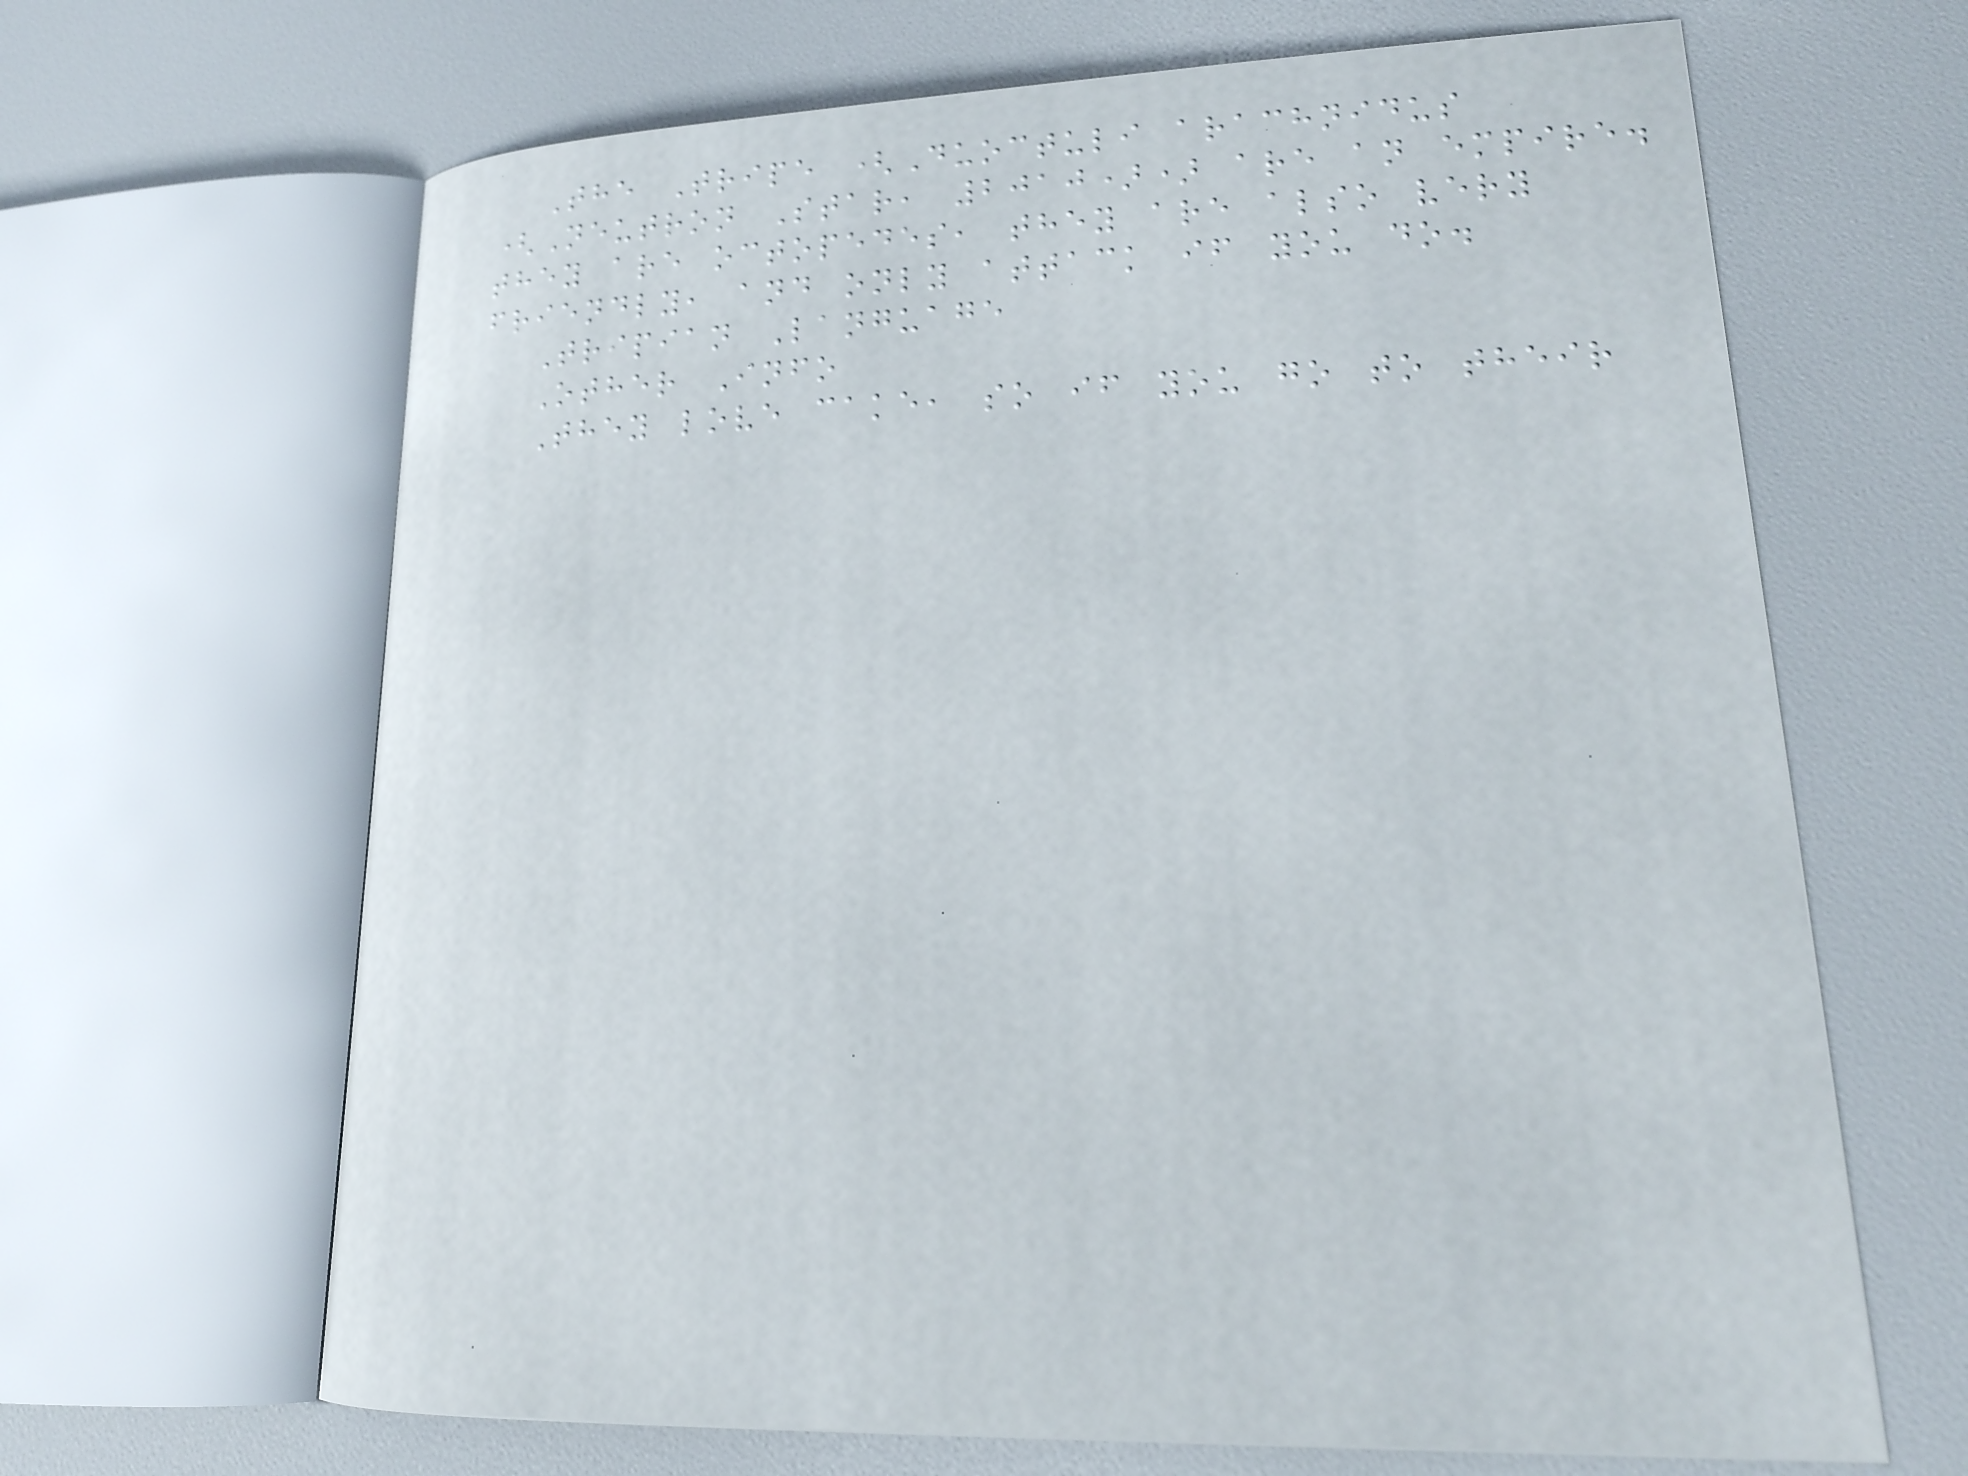The Tripe (Duoctuli arachnidus
(Neutron Star, 2010)) are an empire.
they are octopedes, they are also very
friendly, and only attack if you do.
Tripian Language
Other Info
They love cake, so if you go to their
